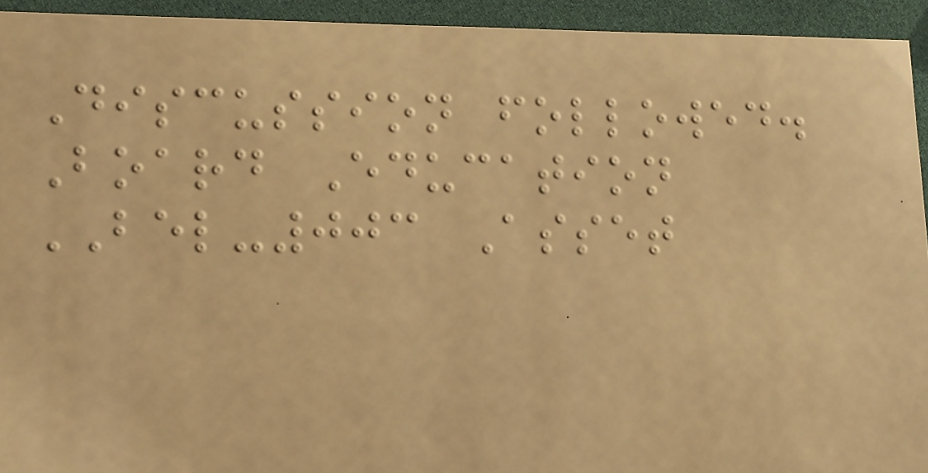Discussion followed.
Board Education
BEL-003 Asset
